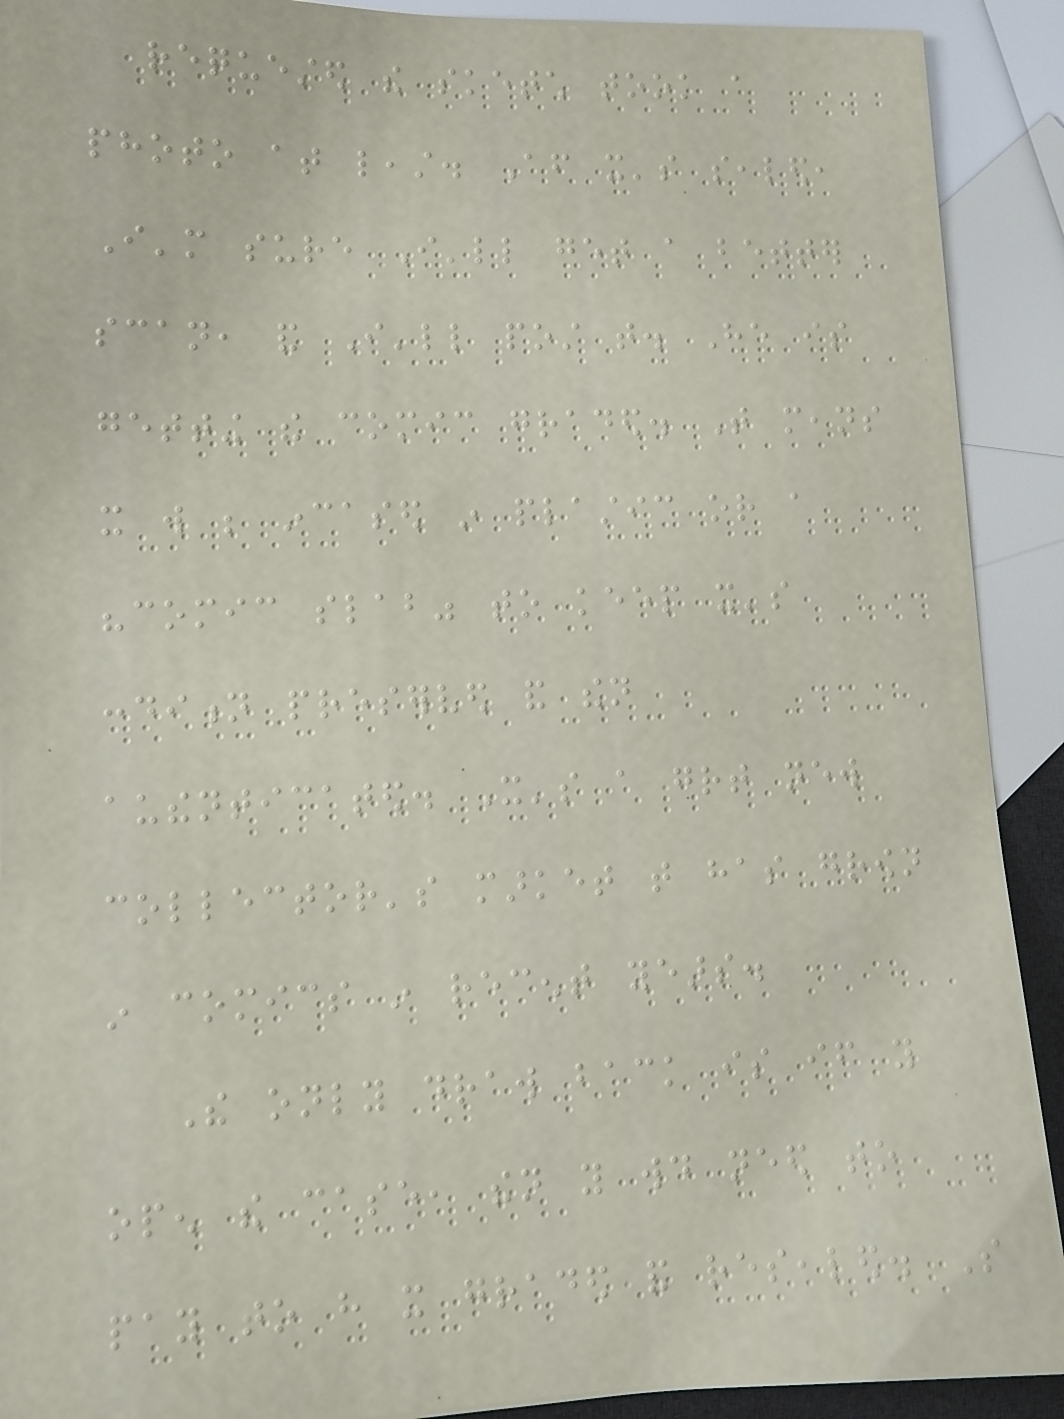requested the sketch took a
photo at least. After it's sealed,
I'm sure I'll get a better
scan, and I'll post that. He is
getting the comic graded. That means
it will be incased in plastic or a
"comic slab" to keep it's
condition preserved and then
authenticated. It's a great new
collector's market that has grown
in comics in recent years.
The only draw back is if you
open the case, then you would need to
pay to have it graded and resealed. So
